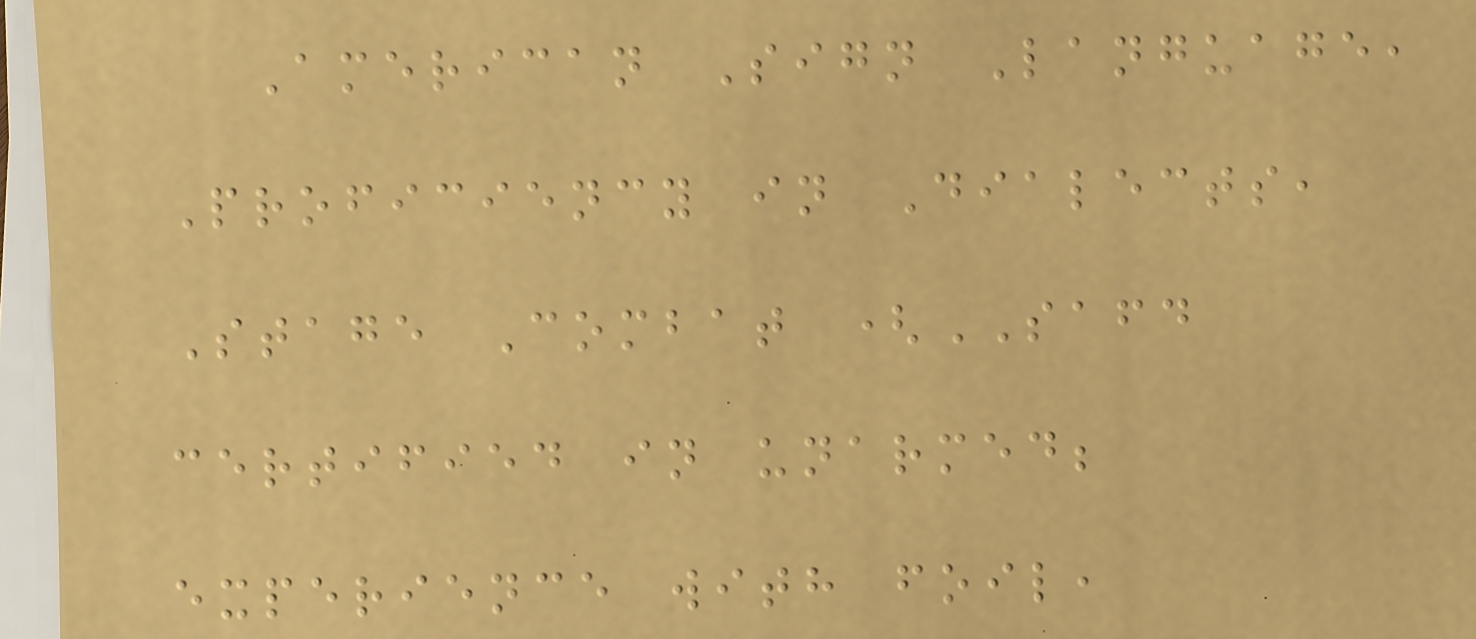American Sign Language,
Proficiency in Dialects,
Stage Combat (SAFD
certified in unarmed;
experience with foil,
